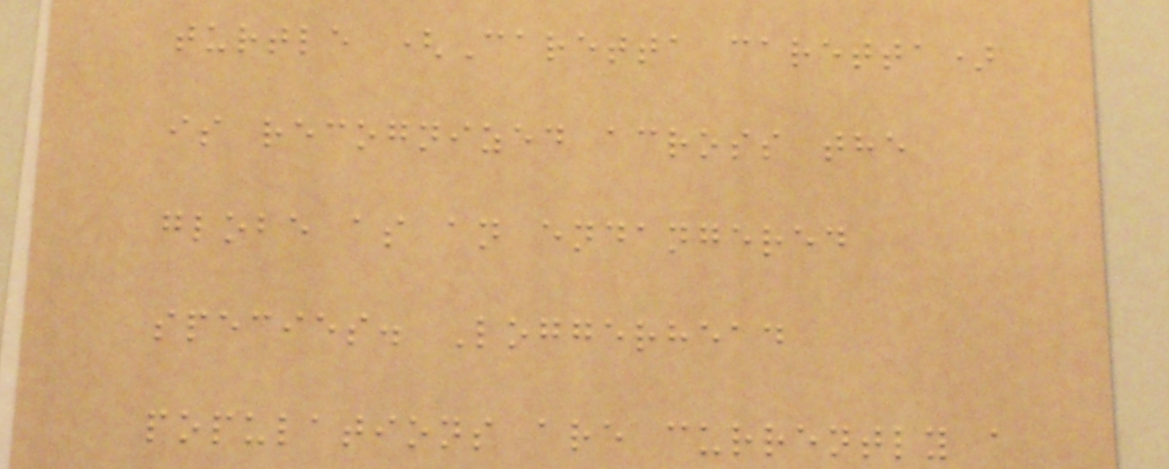turtle (Caretta caretta)
is recognized across the
globe as an endangered
species. Loggerhead
populations are currently a
